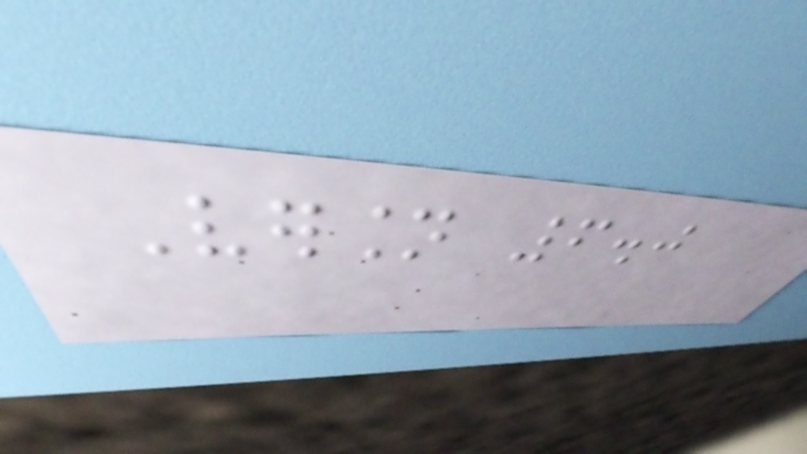Version 6.0
